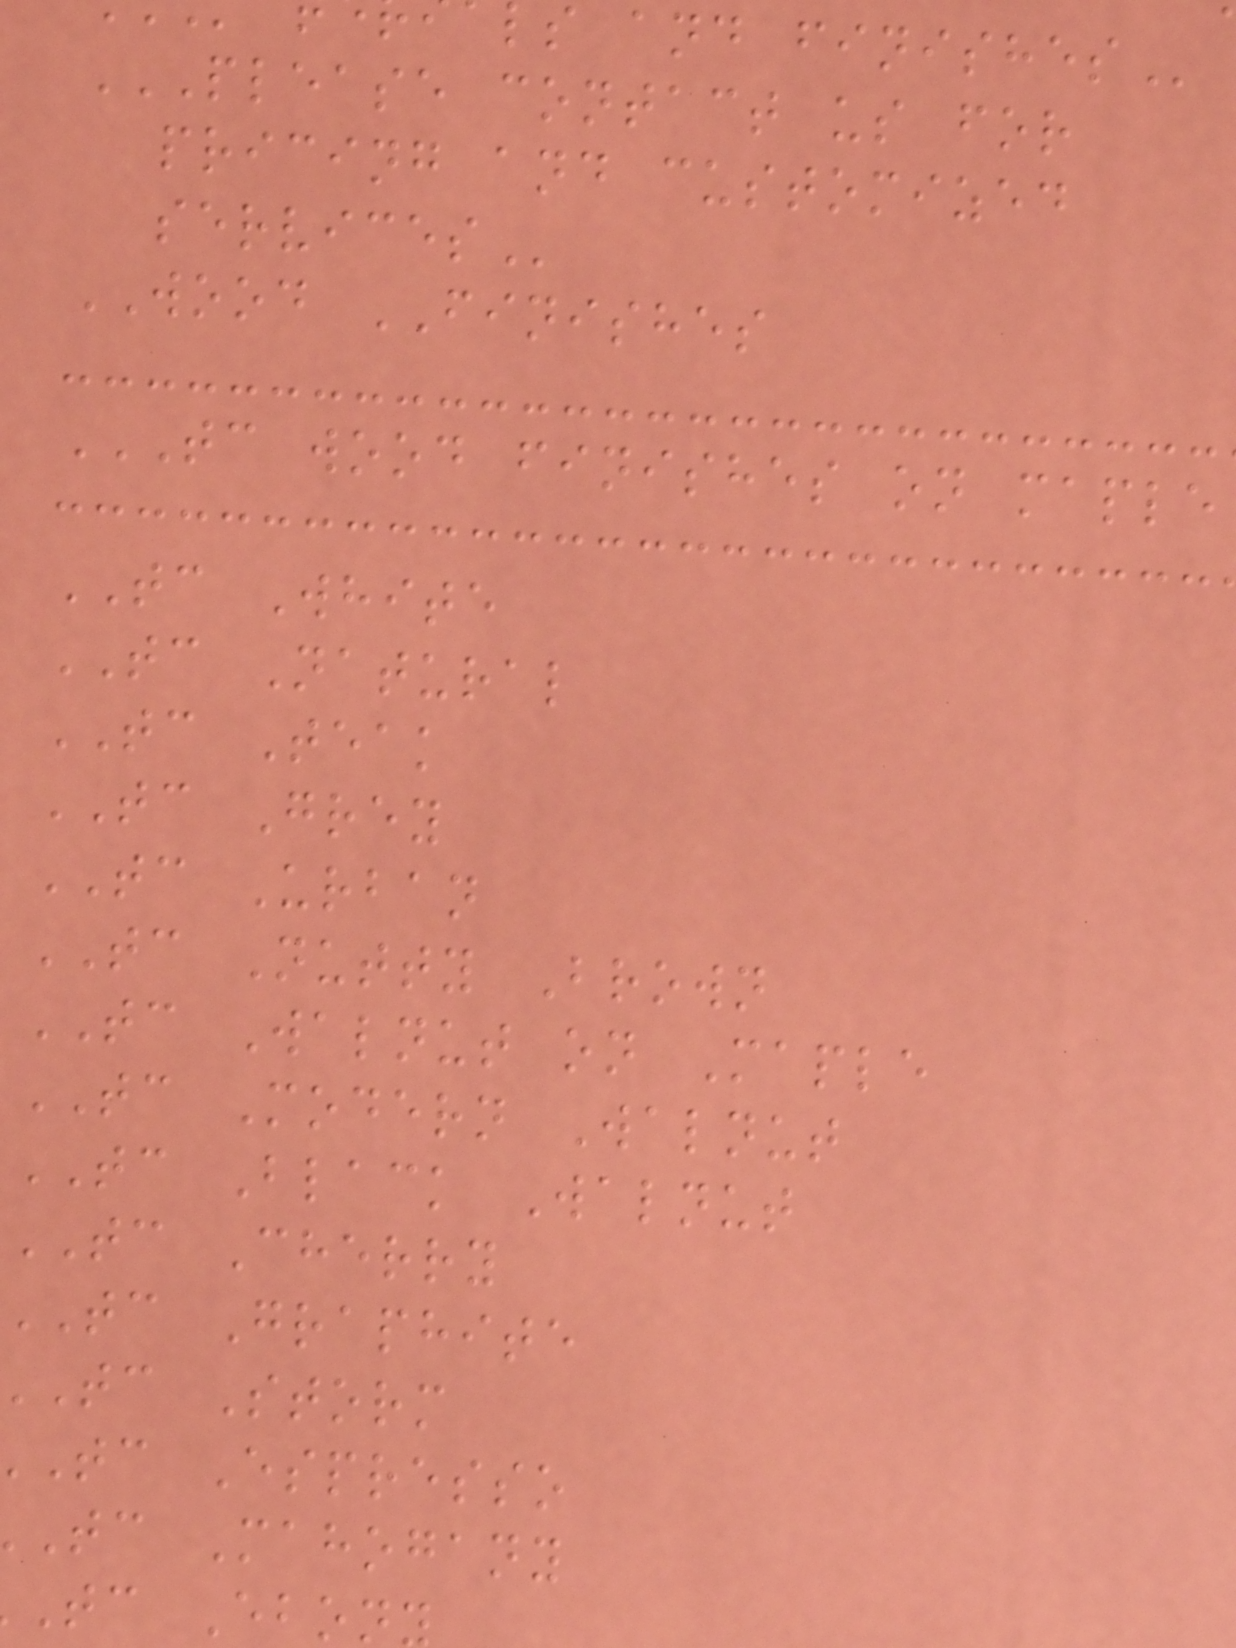PLEASE CONTACT US FOR
pricing and customized
WOOD FINISHES
TC White
TC Natural
TC Teak
TC Grey
TC Urban
TC Nutty Brown
TC Walnut on Maple
TC Modern Walnut
TC Black Walnut
TC Cherry
TC Graphite
tc Storm
tc Espresso
tc Mahogany
tc Ebon
